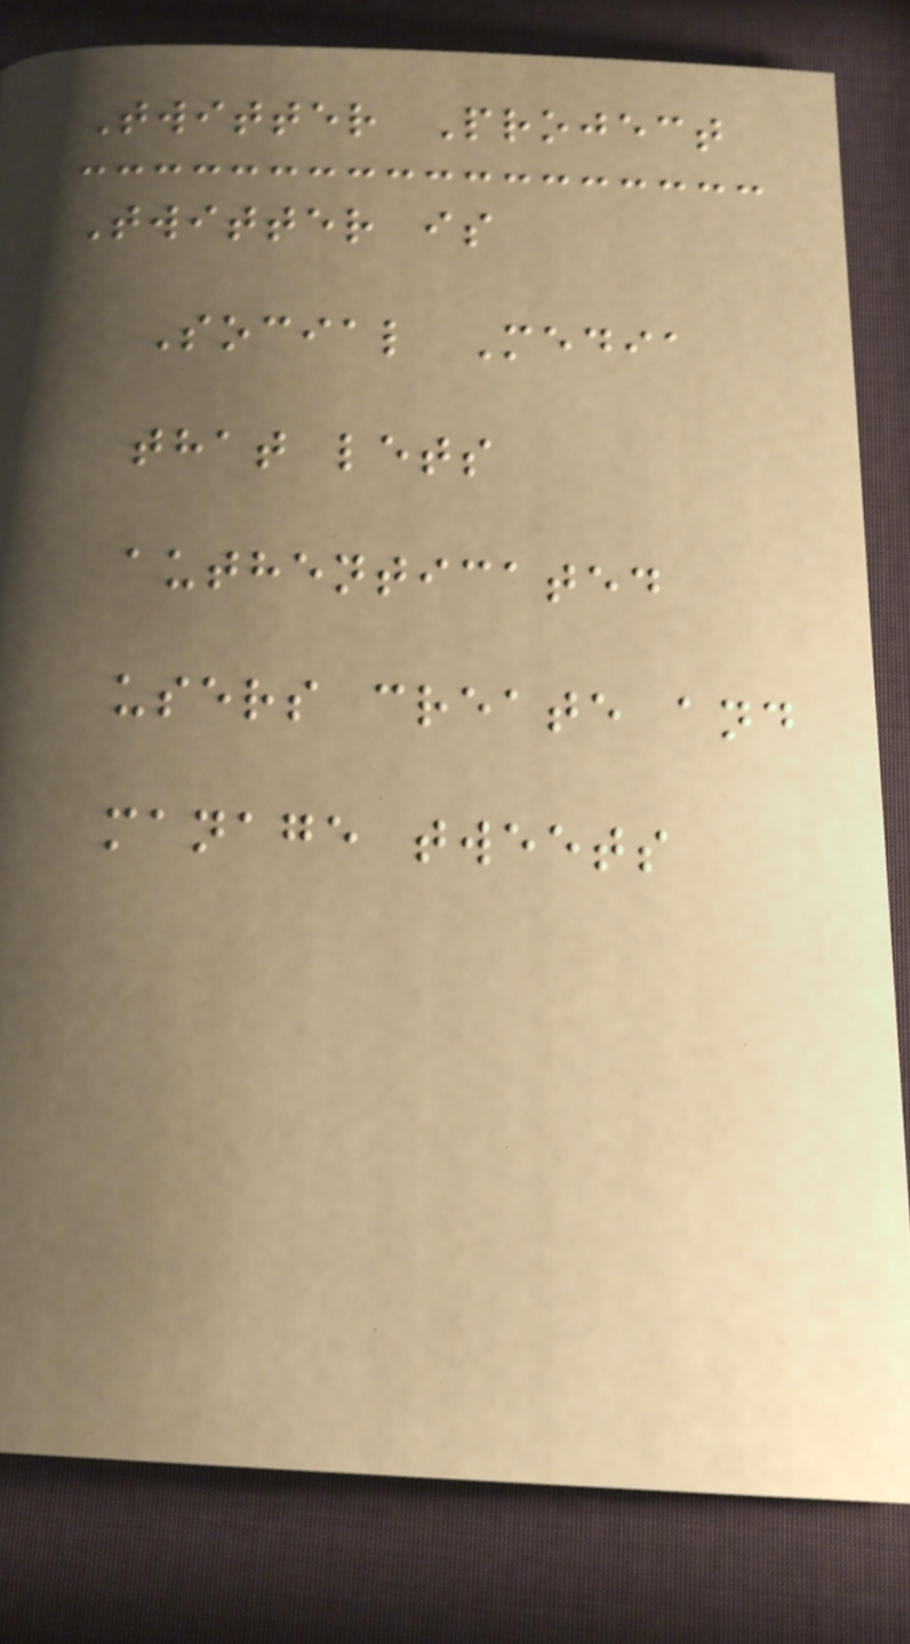Twitter Project
Twitter is
Social Media
that lets
authenticated
users create and
manage tweets
